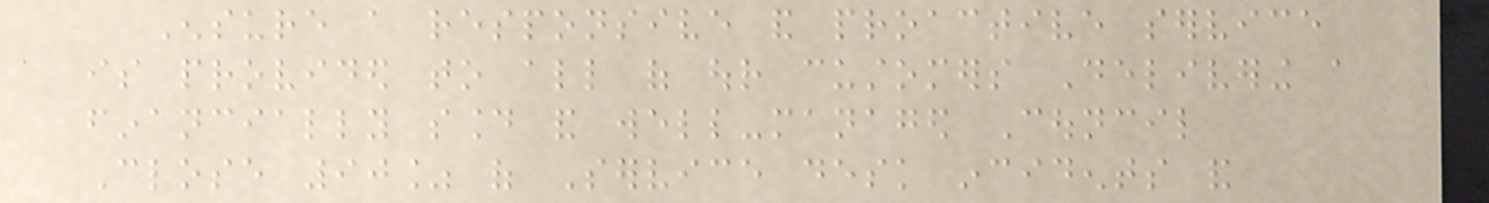Ensure a responsive and proactive service
is provided to all of our customers Delivering a
financially sound and well-managed Council
Close 90% of Service desk incidents and
